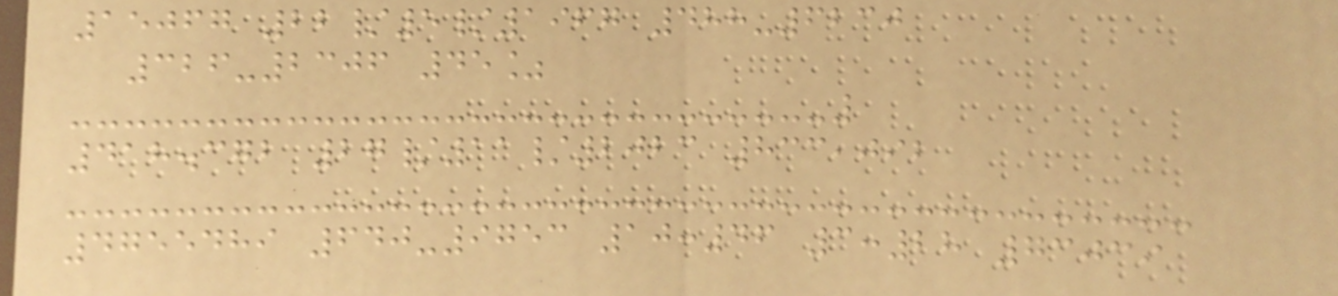15067 22/5/1967 488-6230
326-2306 45%
418.372 27/11/2023 833,092
4755489 640-9753 10:46 3:28 73039
